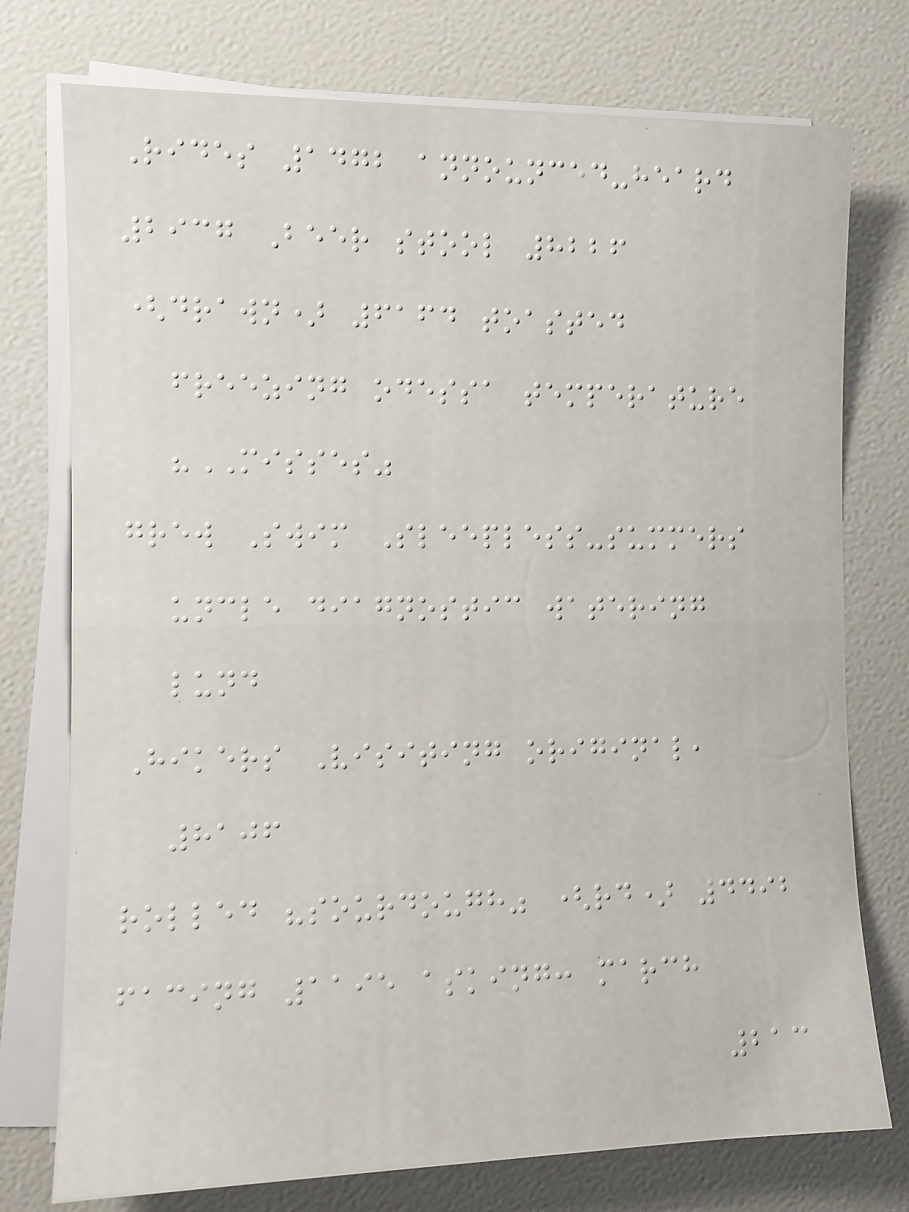Rides 1472 announced-heard
2937 Beer stool 8226
(drawn) 6164 toasted
freezing odessa temperature
"MISSES"
grew Swim Sleepless-summers
uncle diagnostic watering
lund
Hikers Visiting original,
8106
rolled "sourdough" (rd) 4492
facing 1195 asking: march
213
